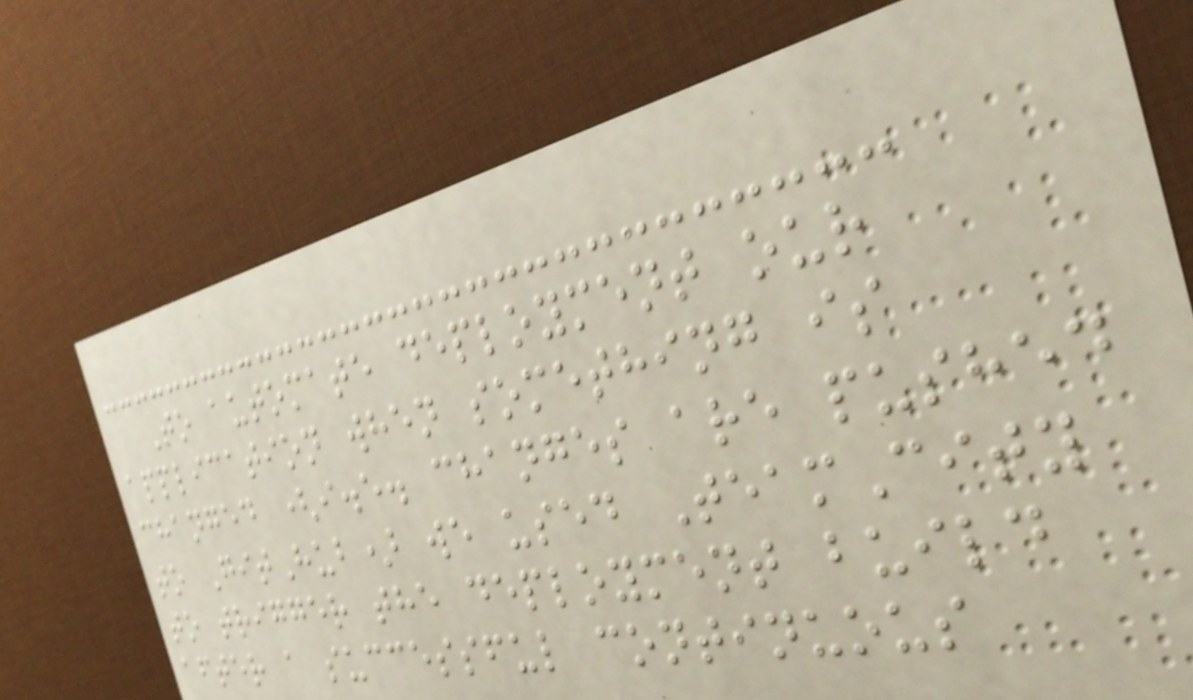To automate deployment our
application when something is
changed (i.e. changes are pushed
to GitHub) we used TeamCity
to trigger the deployment build
after a successful continuous
